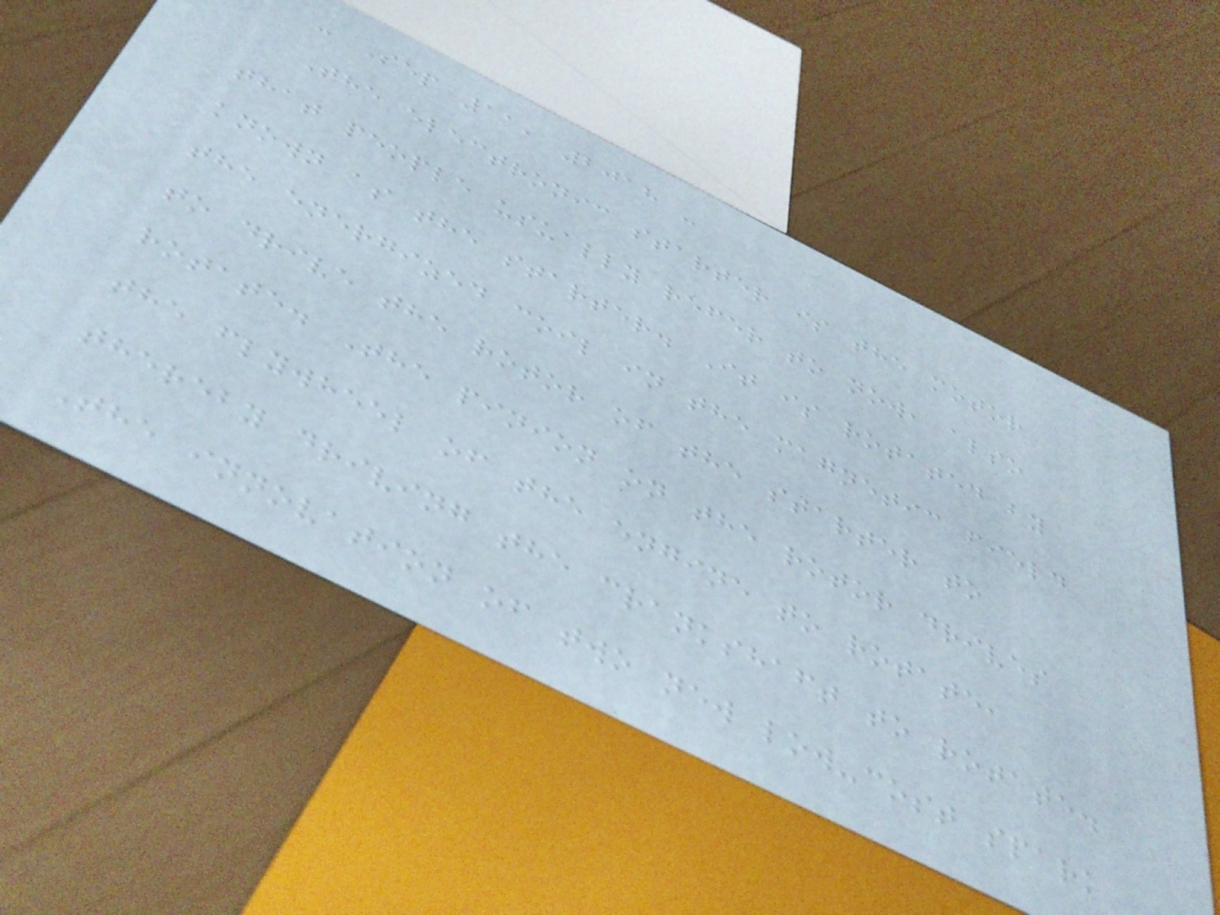- Sep 11, 2018 -
The electronic starter is the motor
that people usually refer to now, also
known as the starter. It is rotated by
the energized coil in the magnetic field
to drive the rotor of the starter to
rotate. The pinion on the rotor drives
the flywheel of the engine to rotate,
thereby driving the crankshaft to rotate.
The innovation of two new low-cost spark
